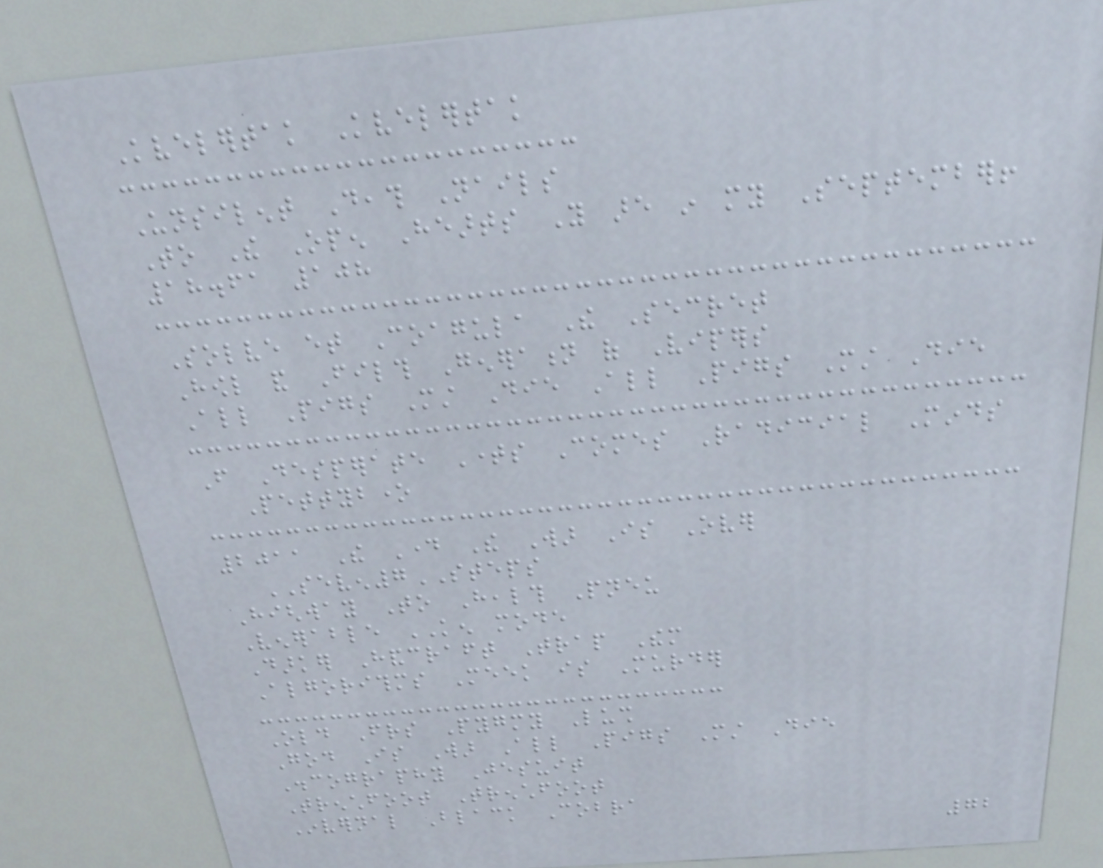Kvelertak Kvelertak
Unsilent Death Nails
To The Open Hearts You are in my September!
18.61 108
Solve et Coagula The Secret
Howl and Filth Generation of Vipers
All Pigs Must Die All Pigs Must Die
From Desperate Times Comes Radicial Minds
Pettybone
2011 The Day The War Is Over
SEVEN7STEPS
Highway To Health Pneu
Venerable KEN mode
Darker Handcraft Trap Them
Algorithms Meek is Murder
Old Friends Pygmy Lush
God Is War All Pigs Must Die
Discography Jesuit
Trenchfoot Trenchfoot
Invernal Black Cobra
72
